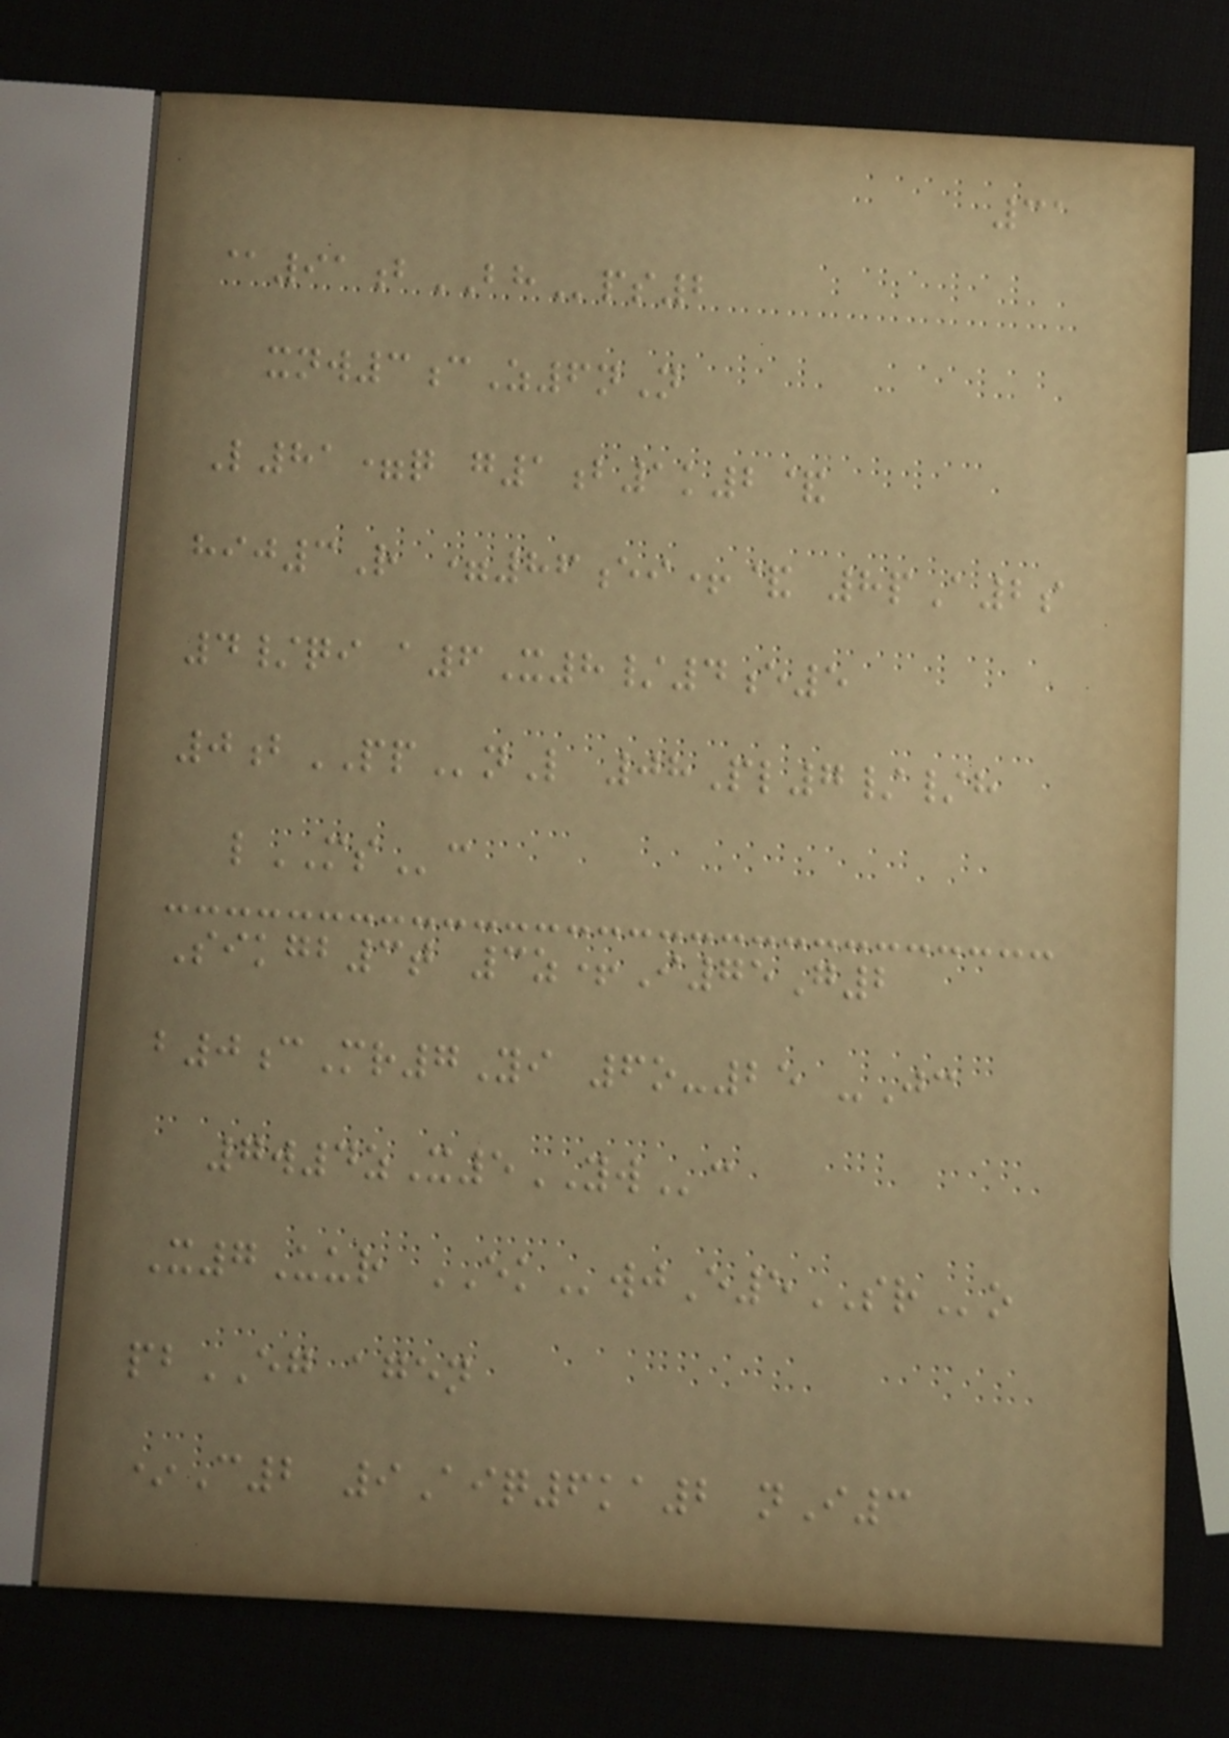31
@91bBHps2
xnw3cZ6nN
L81=q g1b1k2&
hij3R =86ei+& 8pA2s
4/qi a6X8/4e5
0bPPnL 08Pl7//h
lMSc
Sikgb3t 3z+I75G2
b0cMr7Yi 6o-25 -Jc
7w4zX5YWc
X7Uur EKwjE5SRo
pbEG agen
*C2 9Aiq6ka2 nI3
